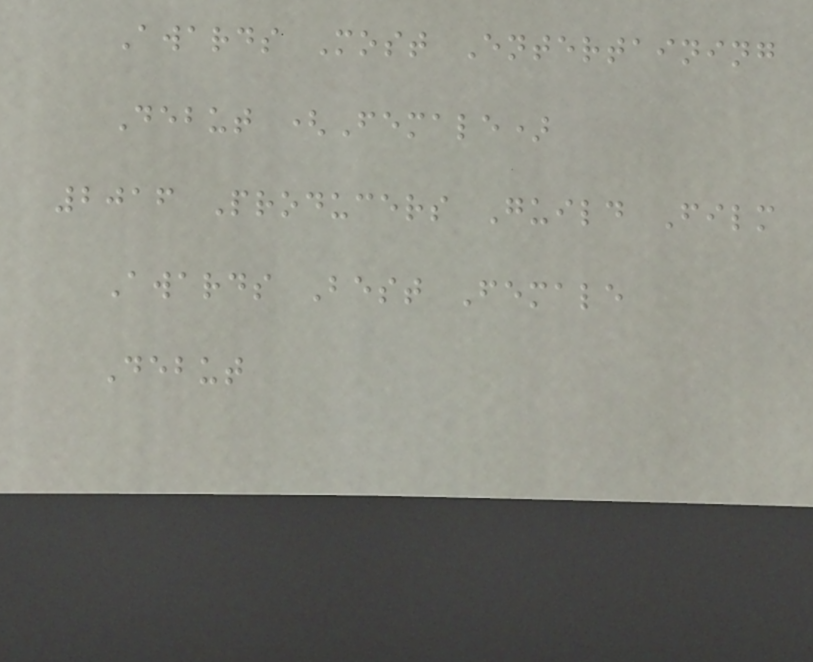Awards Most Entertaining
Debut (Female)
2016 Producers Guild Film
Awards Best Female
Debut
